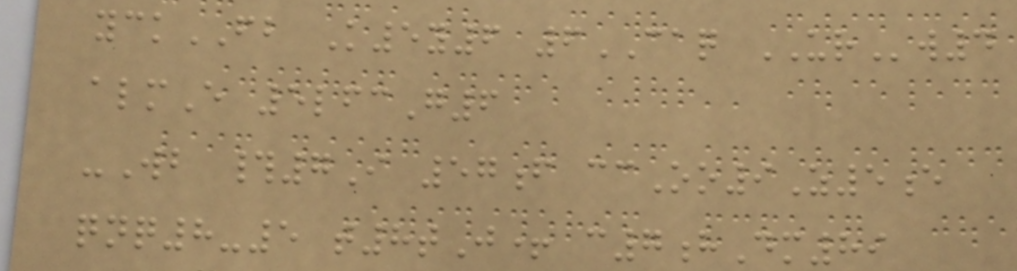yckFB K5y6 6CAQ URw4
almE 5lfcG6
-Wb #7I 57f ccOo9Z5e
qnq8-5 t8tJ+ c7hDm89
